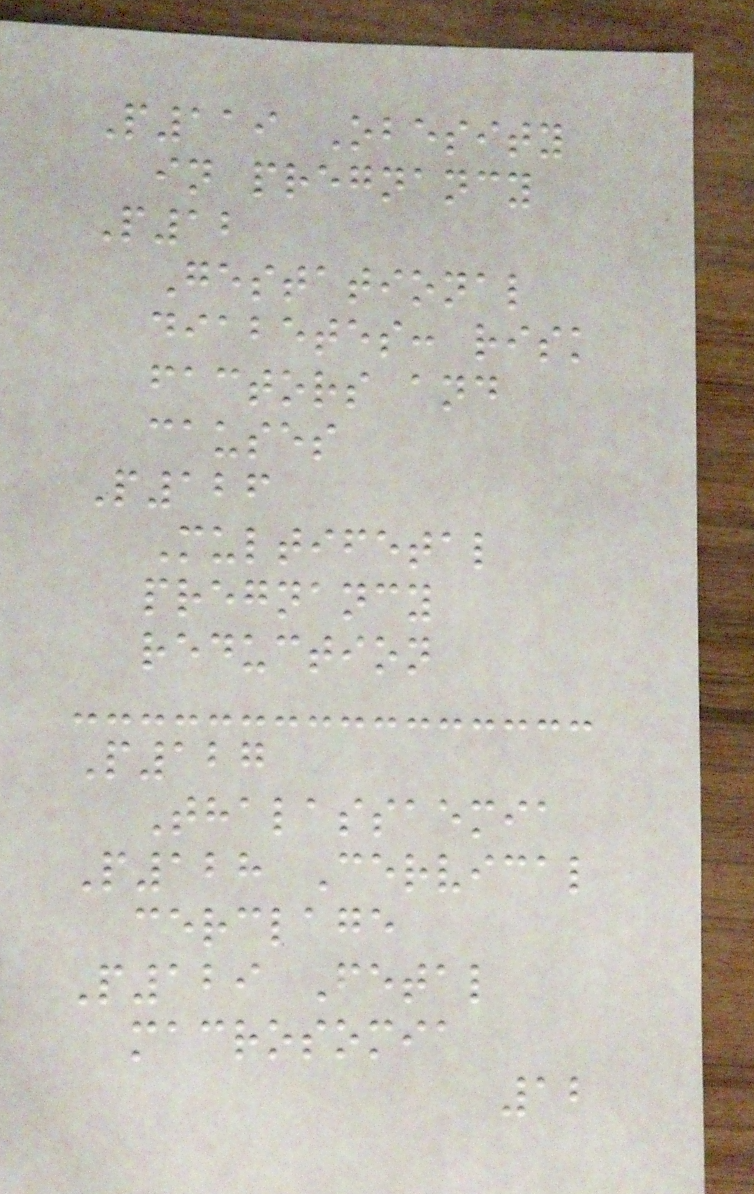P119 Obesity
in pregnancy
P12
Gestational
diabetes: risk
factors and
causes
P126
Multifetal
pregnancy
reduction
P127
Thalassaemia
P128 Cervical
cerclage
P129 Fetal
macrosomia
12
